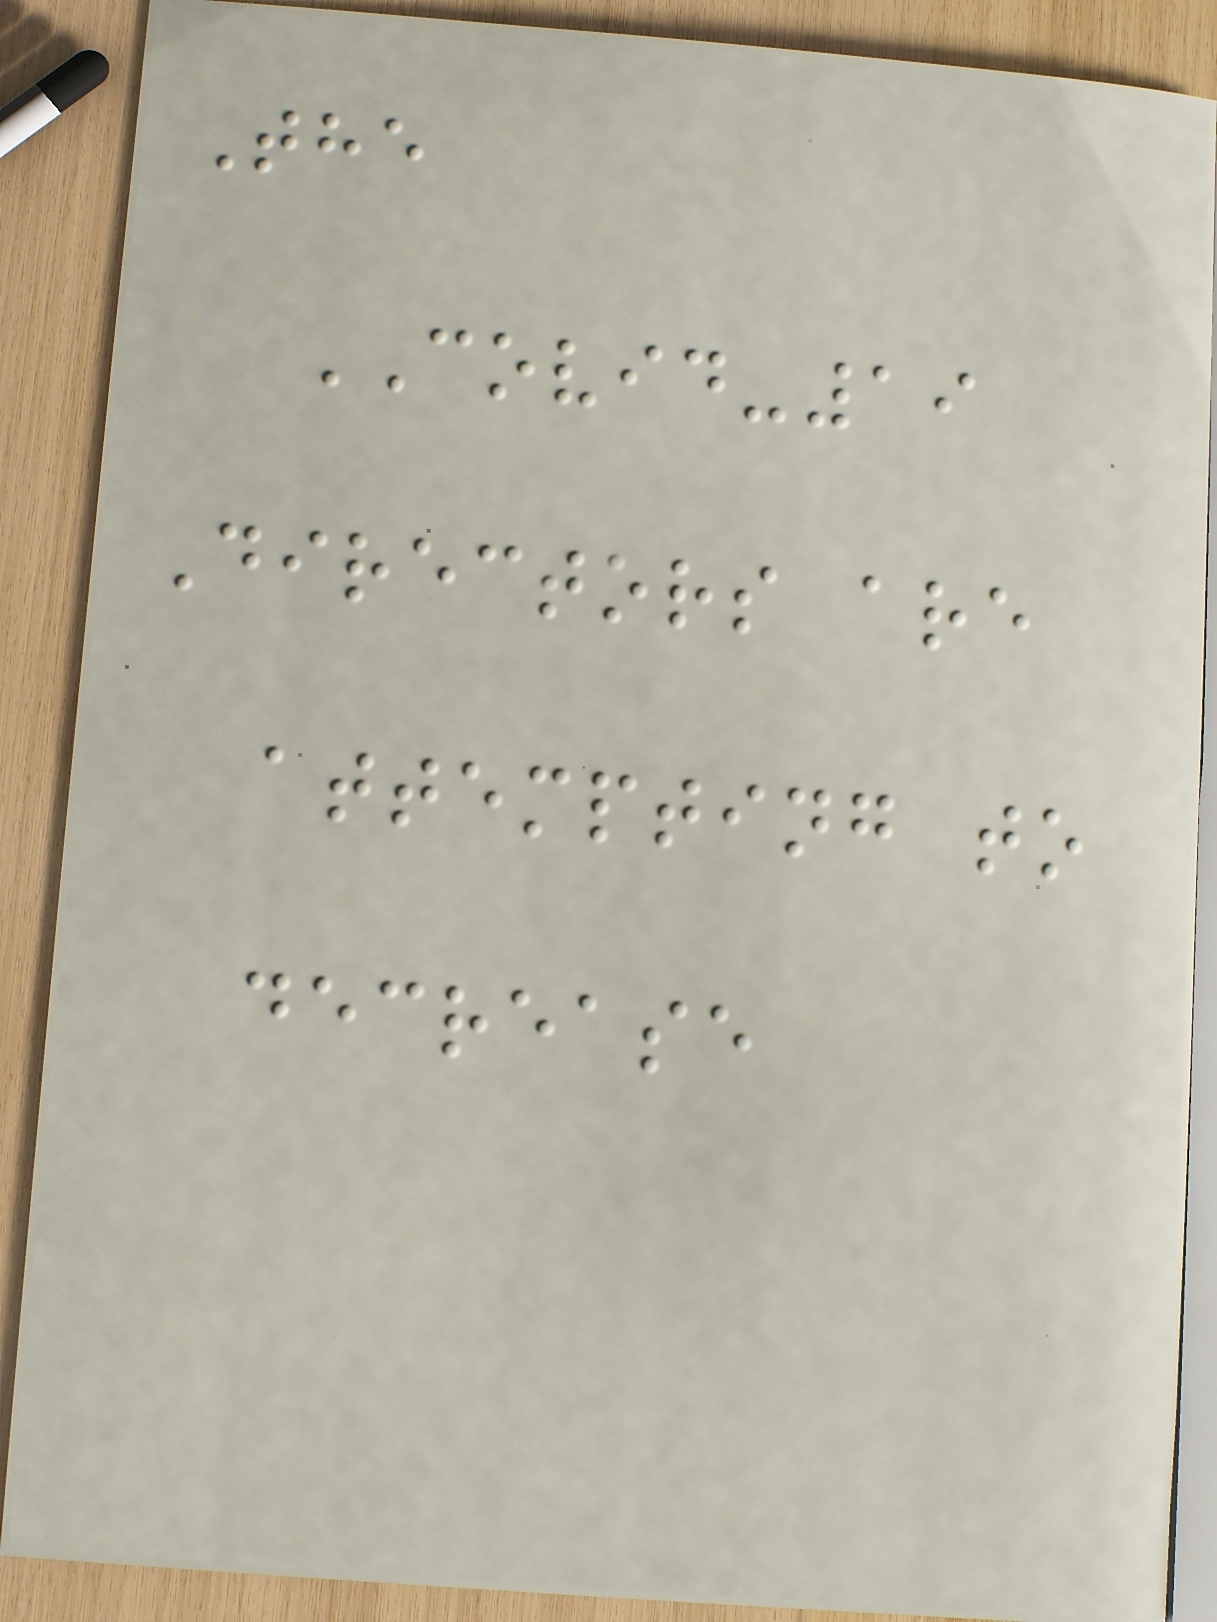The
COVID-19
Directors are
attempting to
decrease
